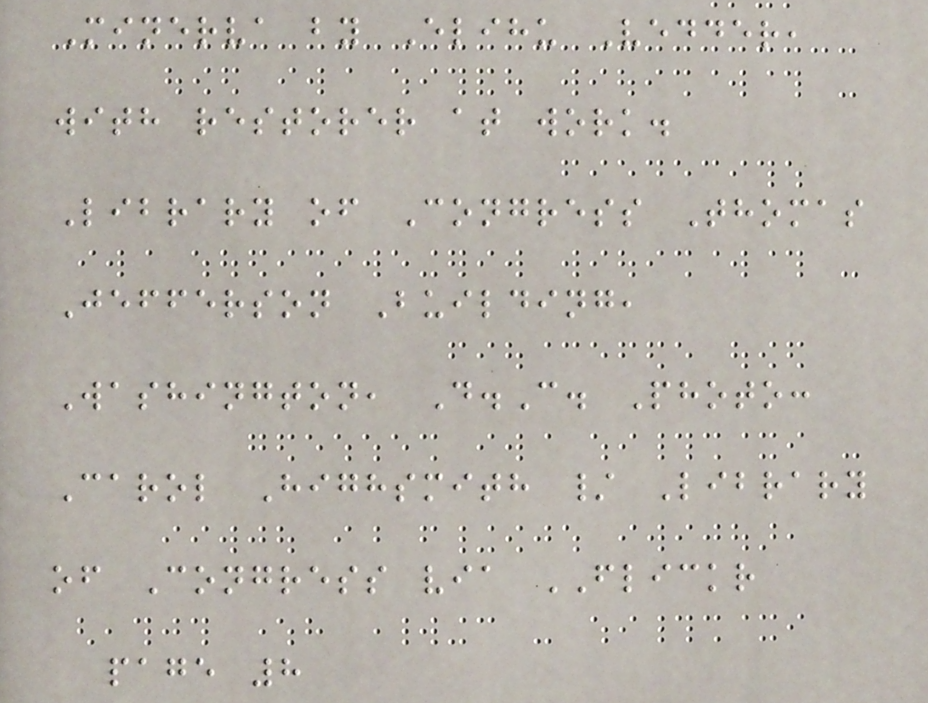Minerva by Elihu Vedder,
with restorer at work.
Library of Congress Thomas
Jefferson Building,
Washington, D.C. Photo:
Carol Highsmith / Library
of Congress via FLICKR
page 8
